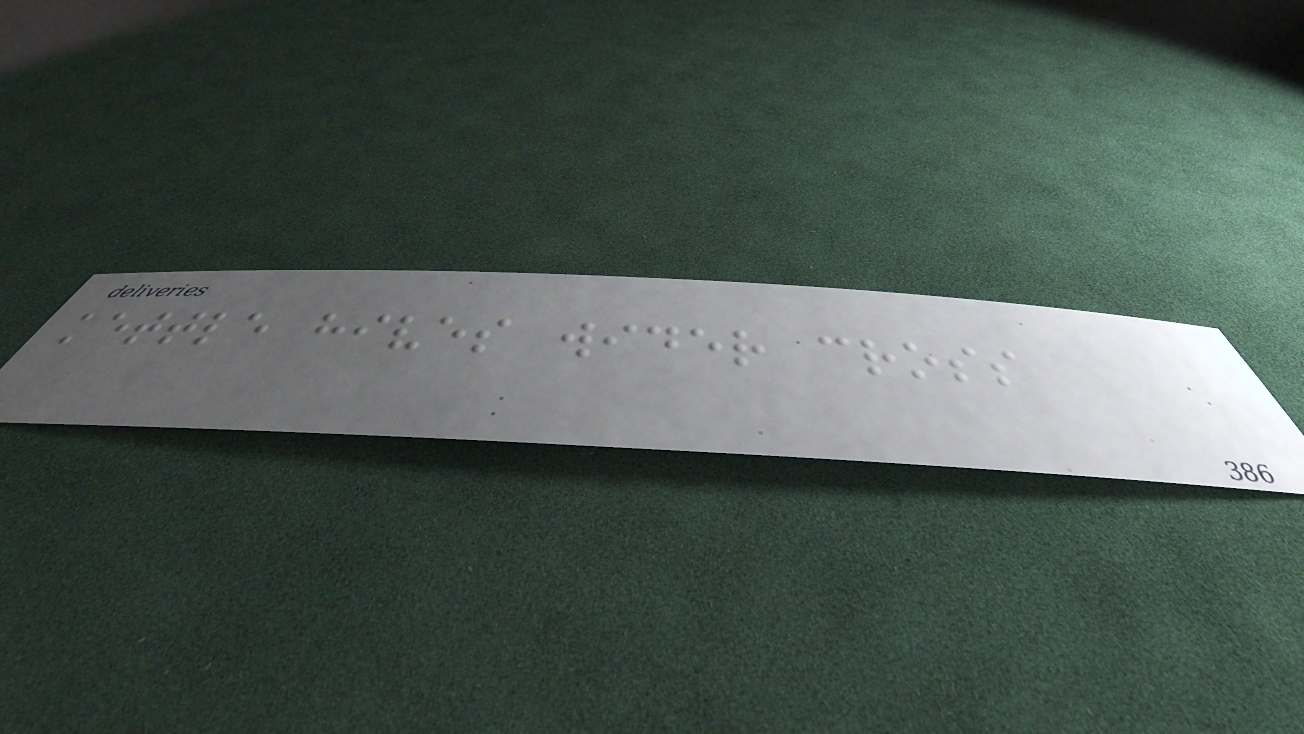kettle hives wider cross
